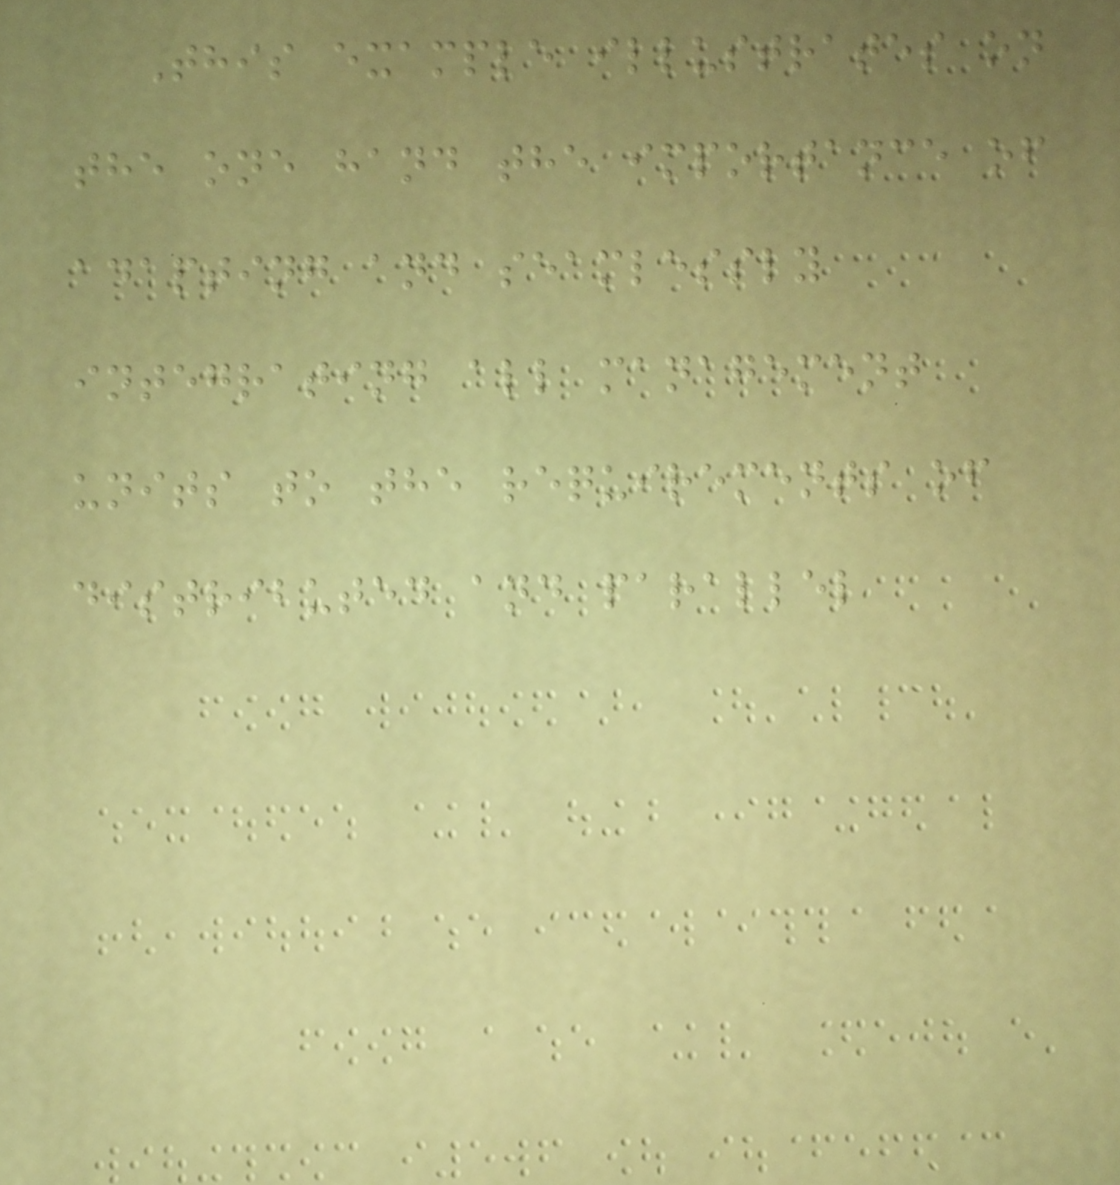This example illustrates on
the one hand the importance of
adapting and seamlessly
integrating all management
units to the requirements of
distributed and parallel
